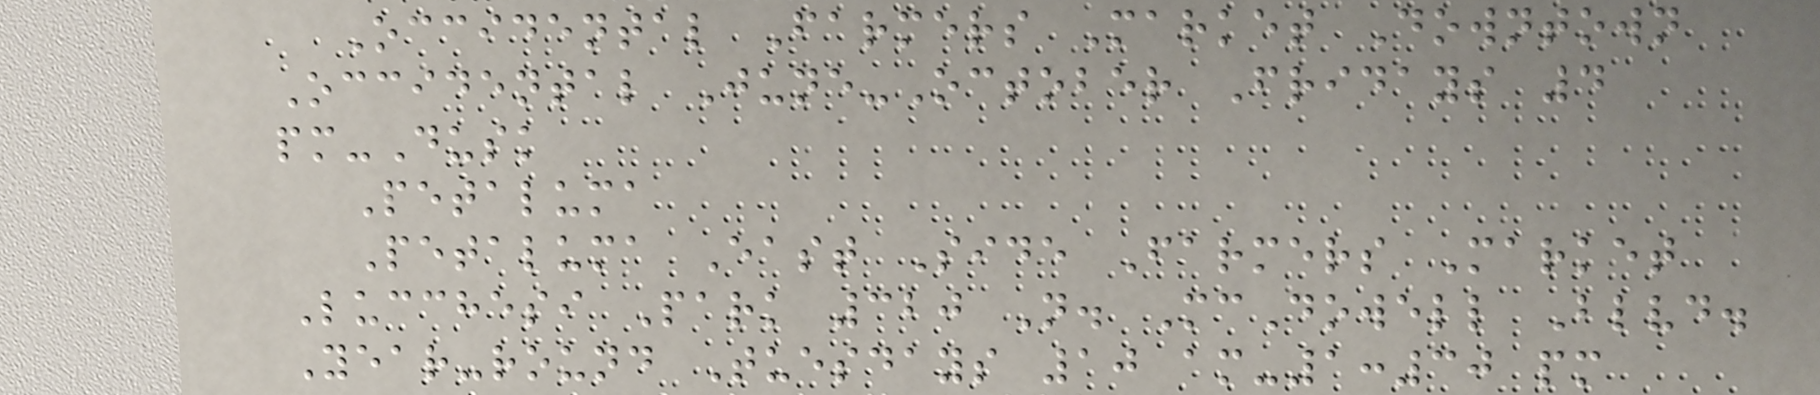Occidental Farmers Market Downtown
Occidental June-October Fridays 4
pm-Dusk
Petaluma
Petaluma East Side Farmers Market
Lucchesi Park 320 N. McDowell Blvd.
Year-round Tuesdays 10 am-1:30 pm
